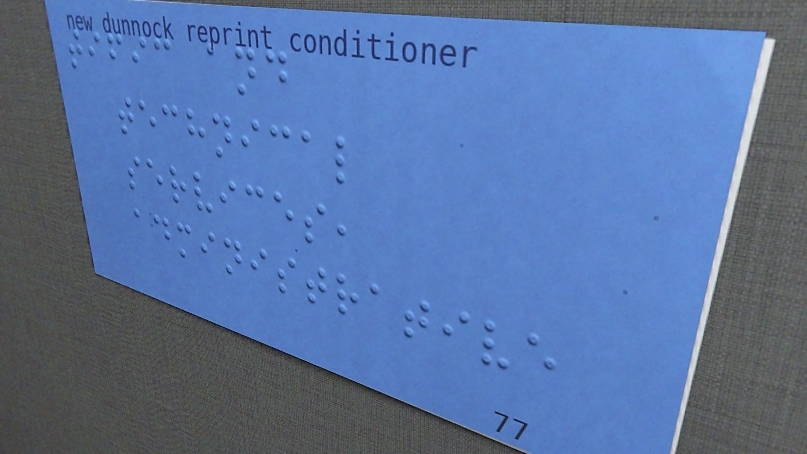tific and
technical
services,
administrative
